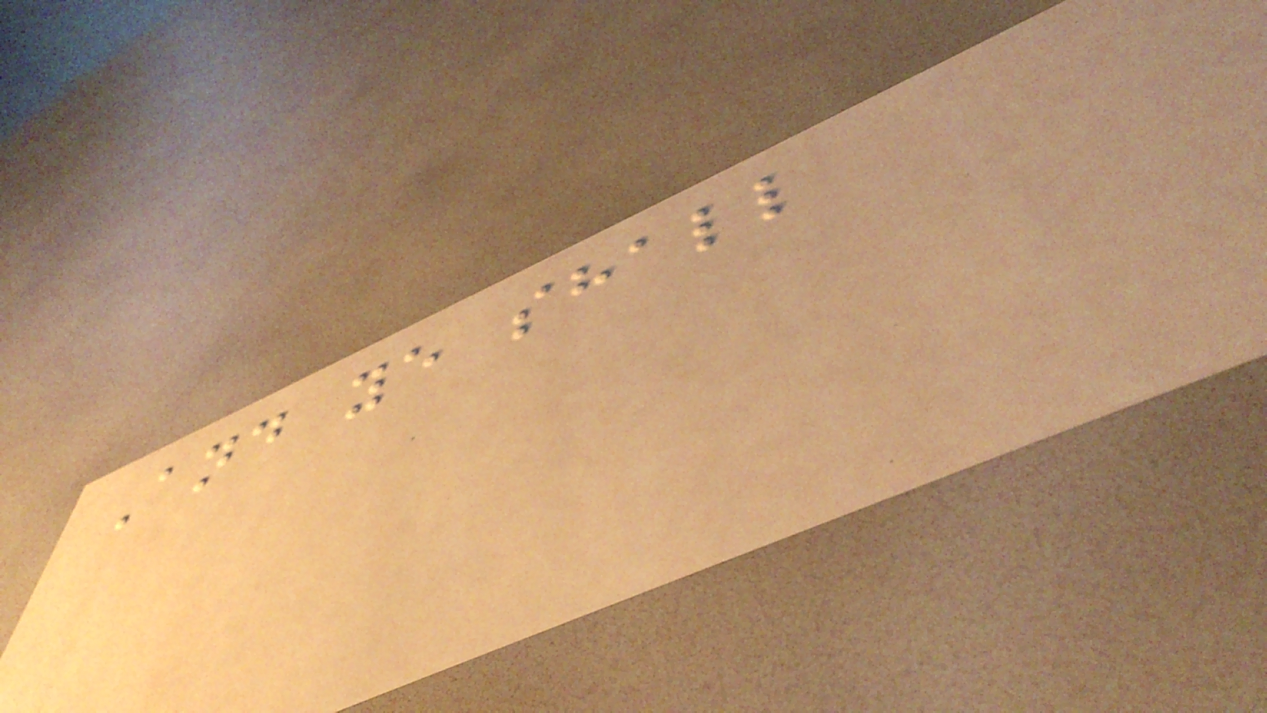And ye shall
